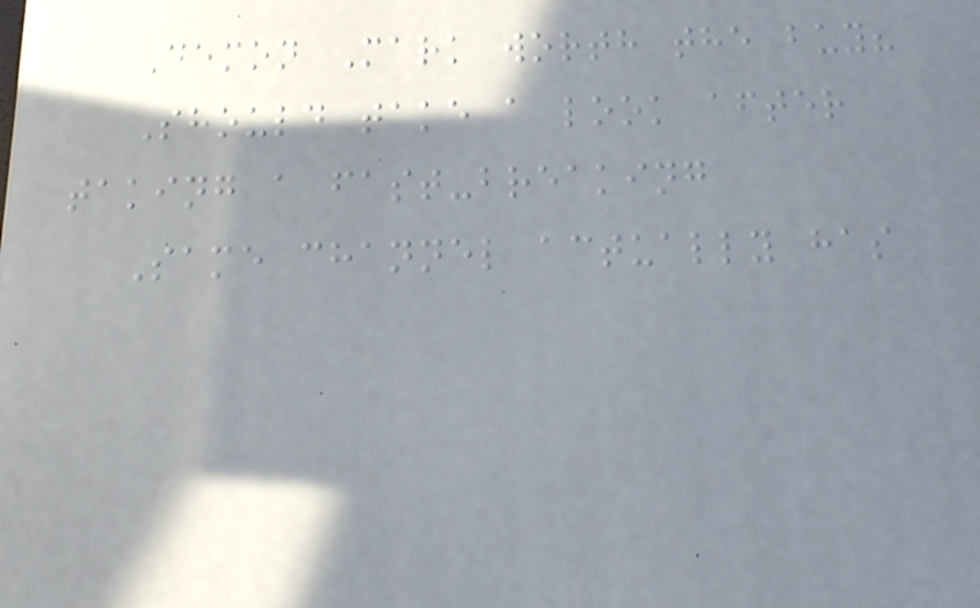Demon Mark worth the buy?
Should take a look after
taking a fast-breaking
Same channel actually has
